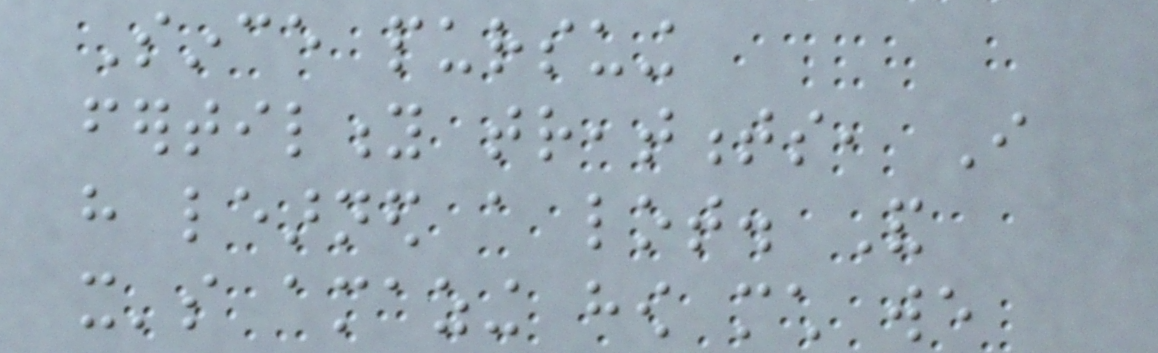Since pursuing
fertility treatments, I
have learned a lot. And
it's amazing how much we
